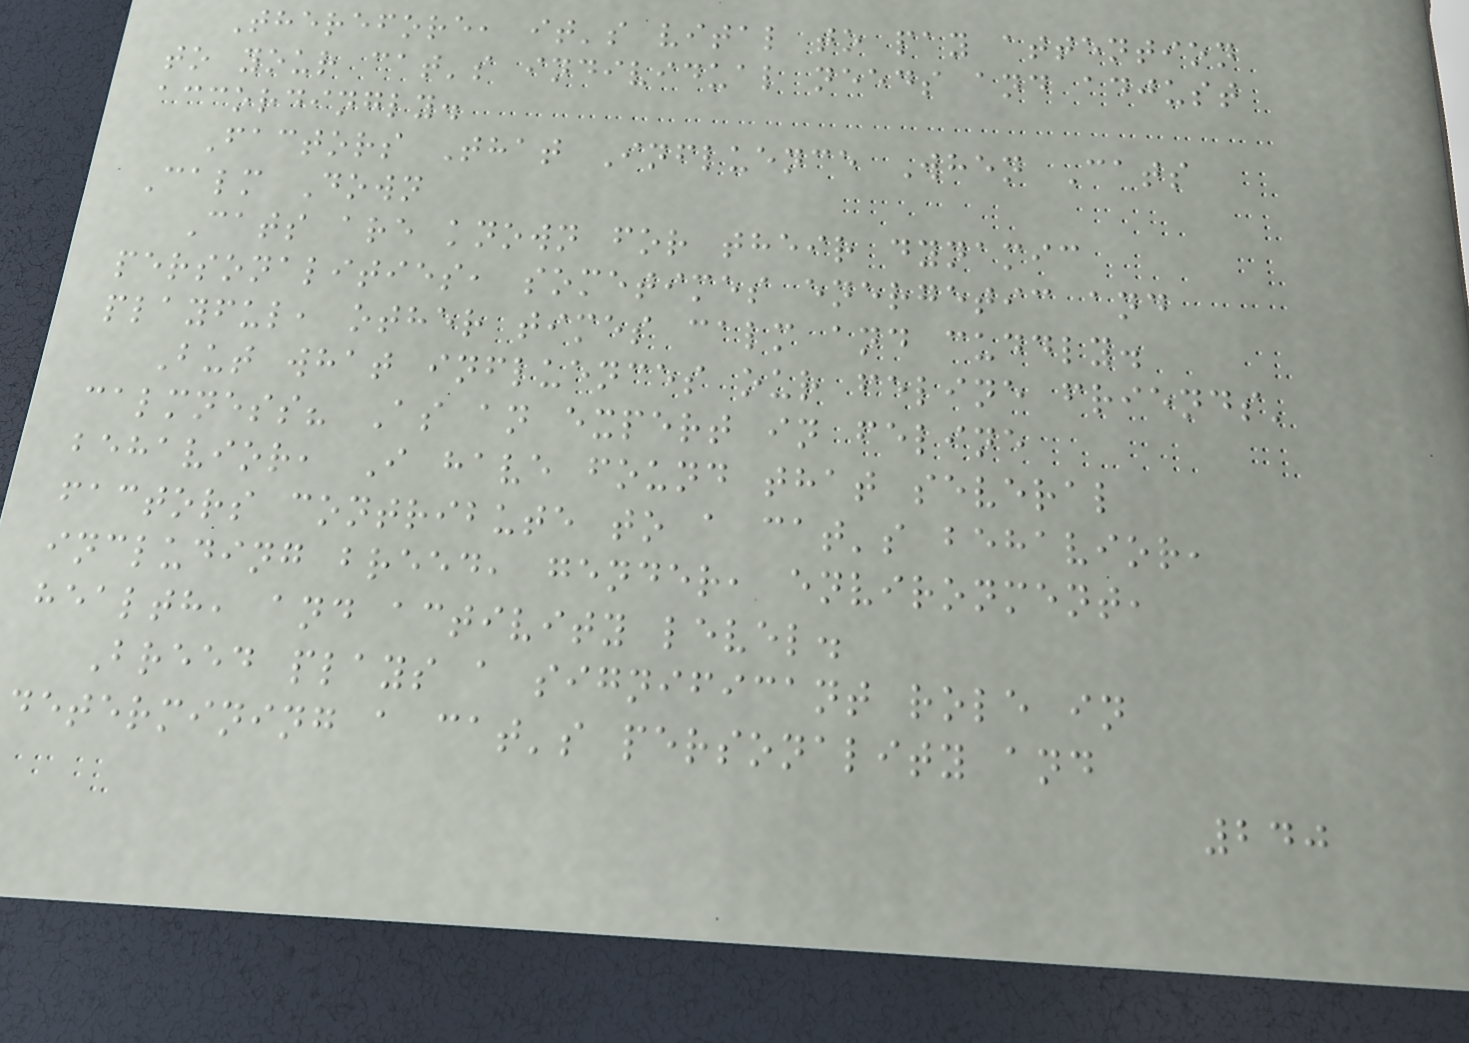Therefore, it's vital to pay attention
to your cat's individual needs and adjust
accordingly.
Factors That Influence When Cats
Calm Down
Cats are known for their dynamic
personalities, sometimes energetic and
playful, other times calm and cuddly.
But what influences our feline friends'
calmness? As an expert in feline
behavior, I have found that several
factors contribute to a cat's behavior,
including breed, gender, environment,
health, and activity level.
Breed plays a significant role in
determining a cat's personality and
240
